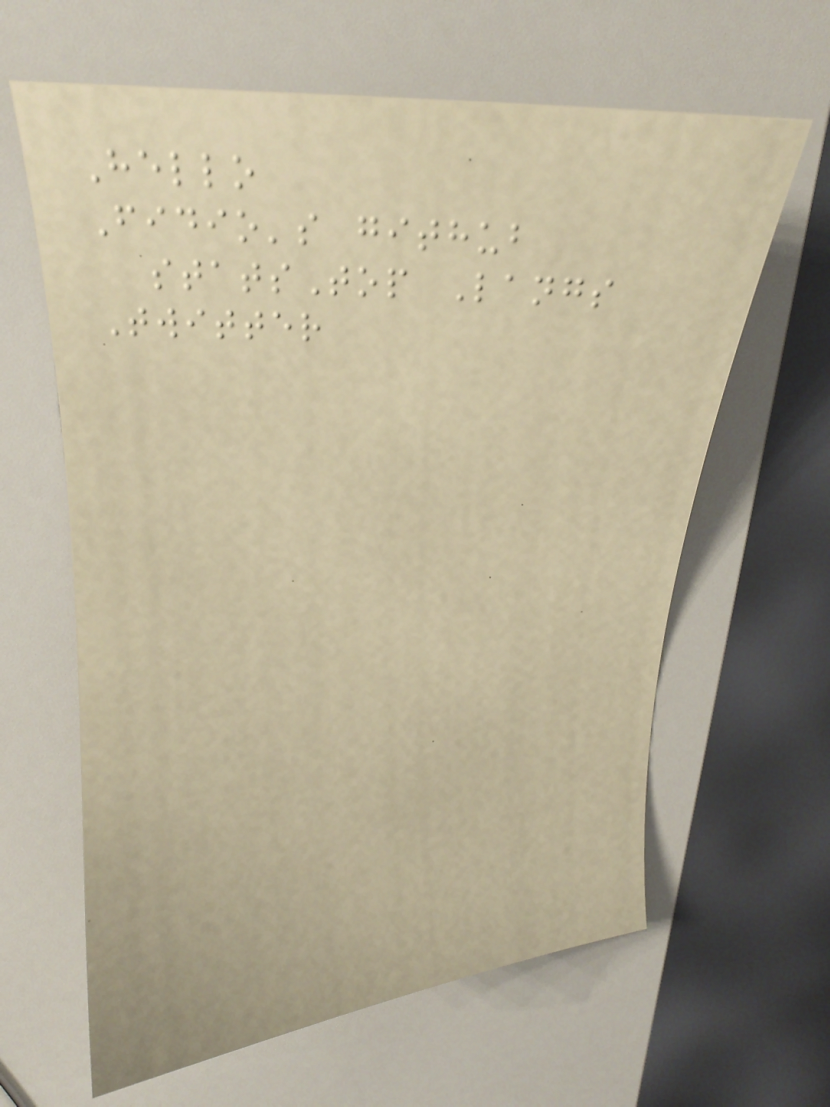Hello
Fidio's github
statsTop Langs
Twitter
